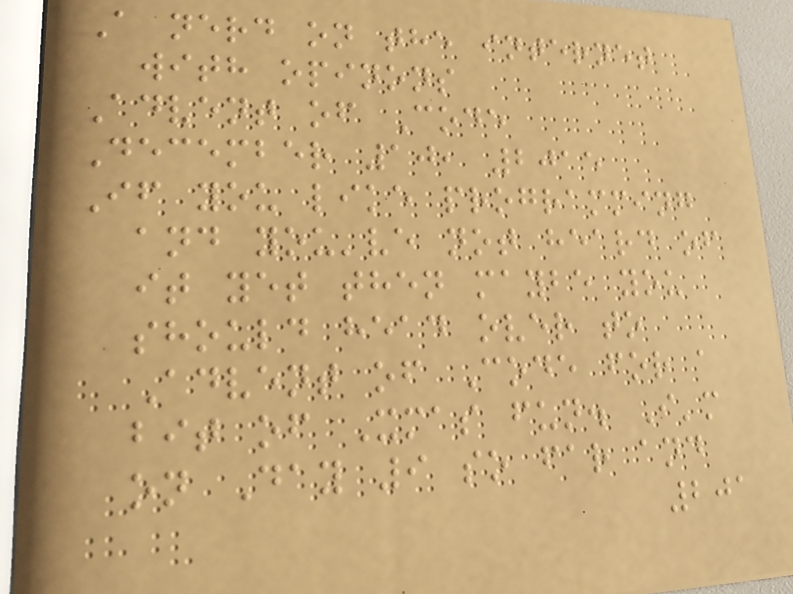A nerd on the internet
with opinons
Advent of Code
December 10, 2015
If you like programming
and you've not heard of
it yet then maybe you
should head over to
Advent of Code for a
bit of Xmas fun. I'm
on Day 9 so far and
201
